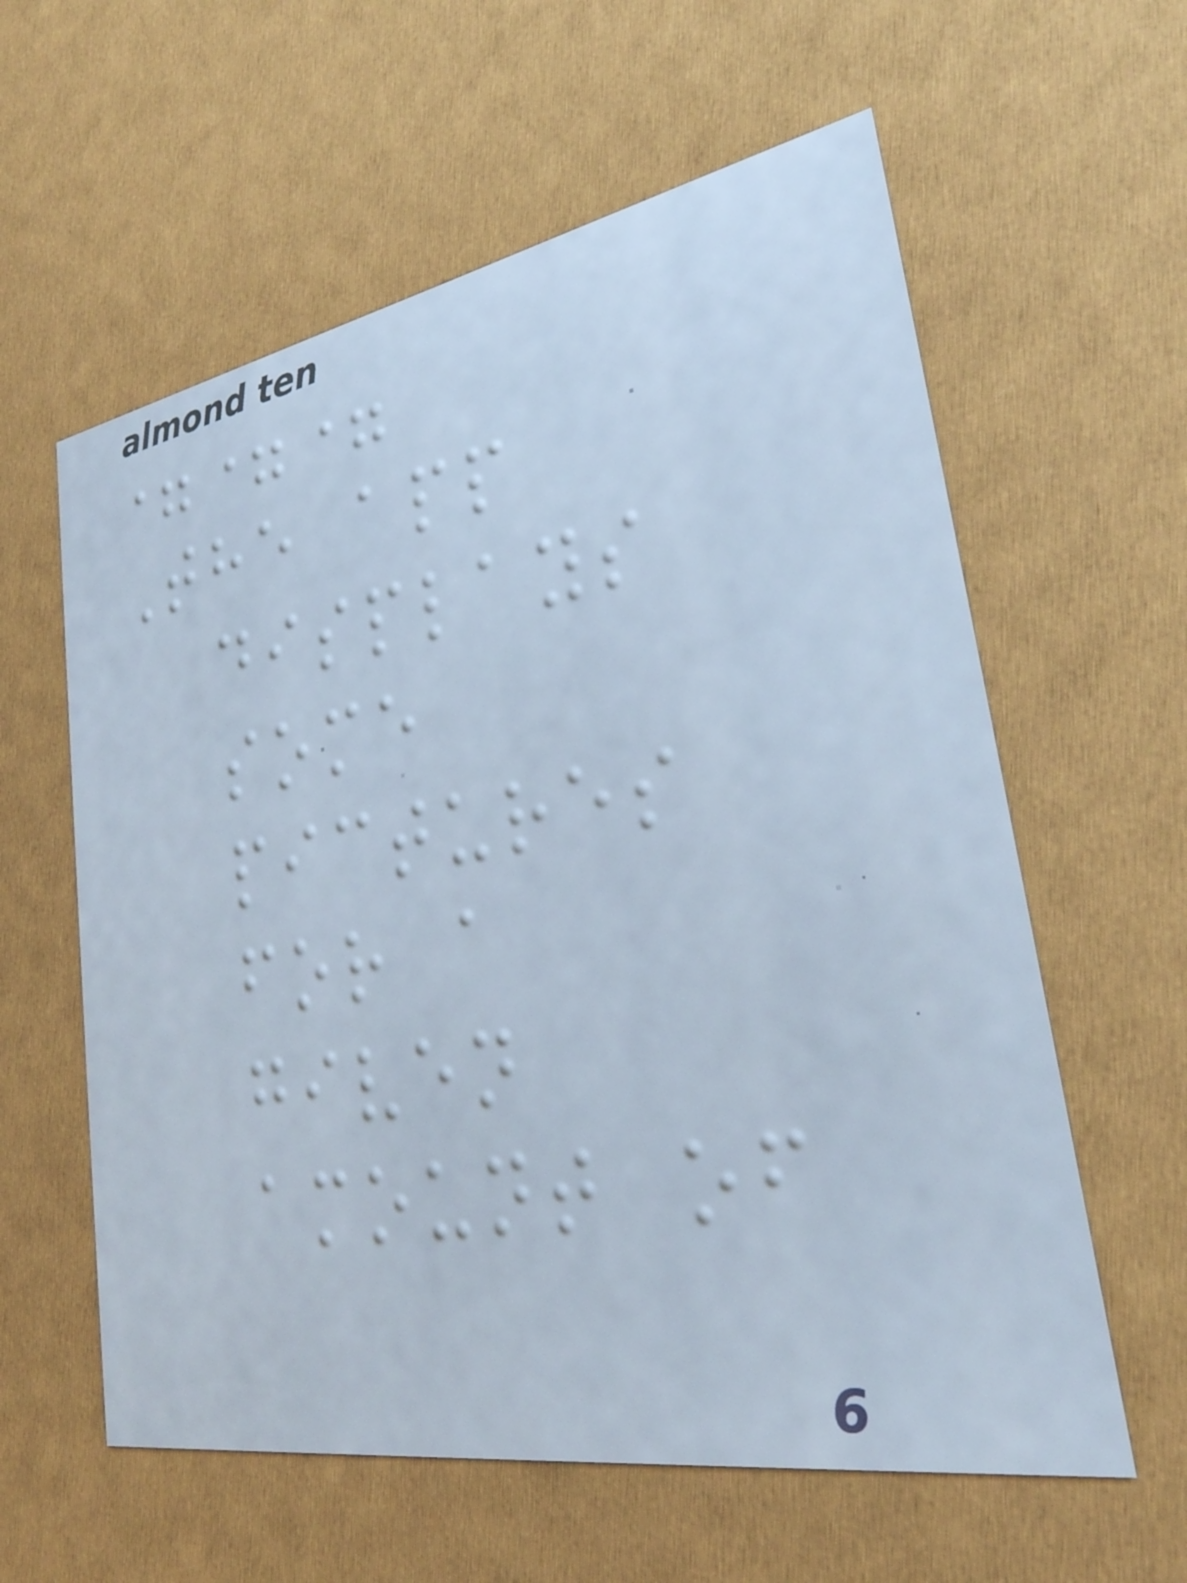===
The app
displays
some
pictures
for a
given
amount of
